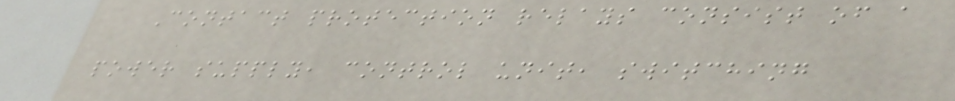Contact protection relays consist of a
power supply, control unit, switching
